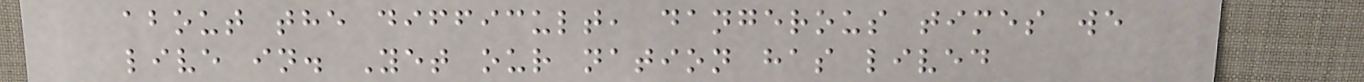about the difficult, dangerous times we
live in. Yet our nation has lived
